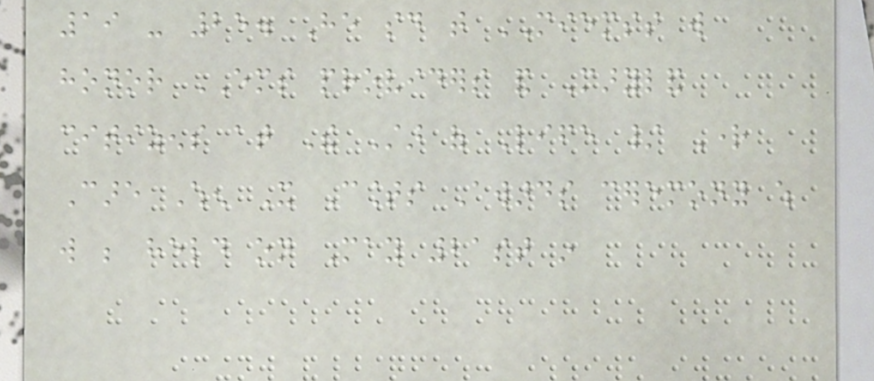19 - 25. He said that MIEMSS will
honor EMS providers and Maryland
citizens at The Star of Life / Right
Care When It Counts Awards ceremony which
will be held on May 21st in
